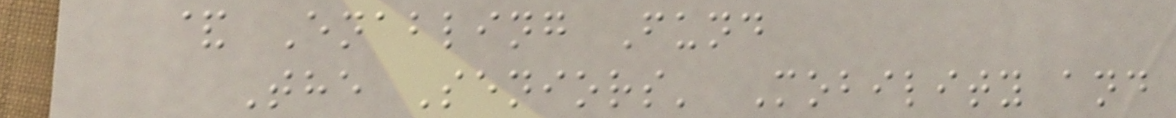& Enabling Fund
The Seniors' Mobility and
